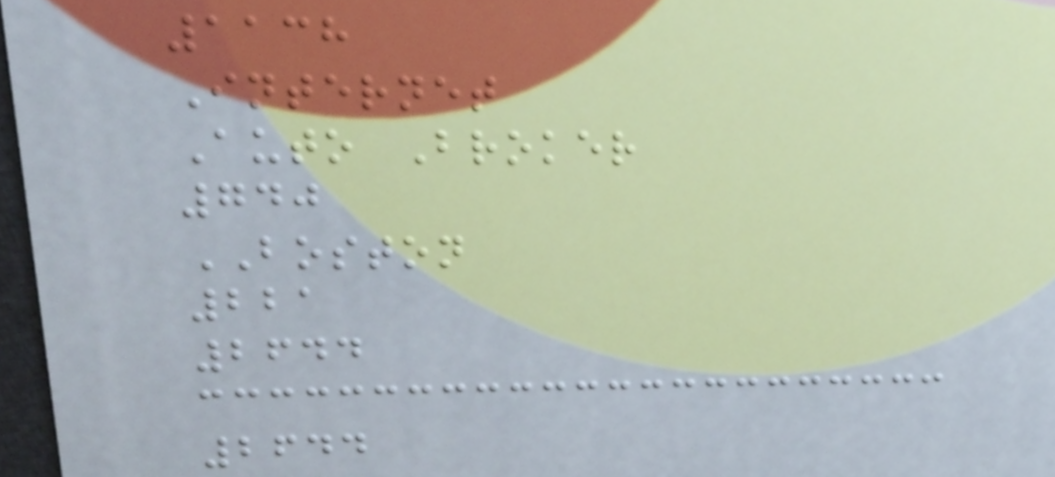1138
Internet
Auto Broker
740
BOSTON
221
2644
2644
